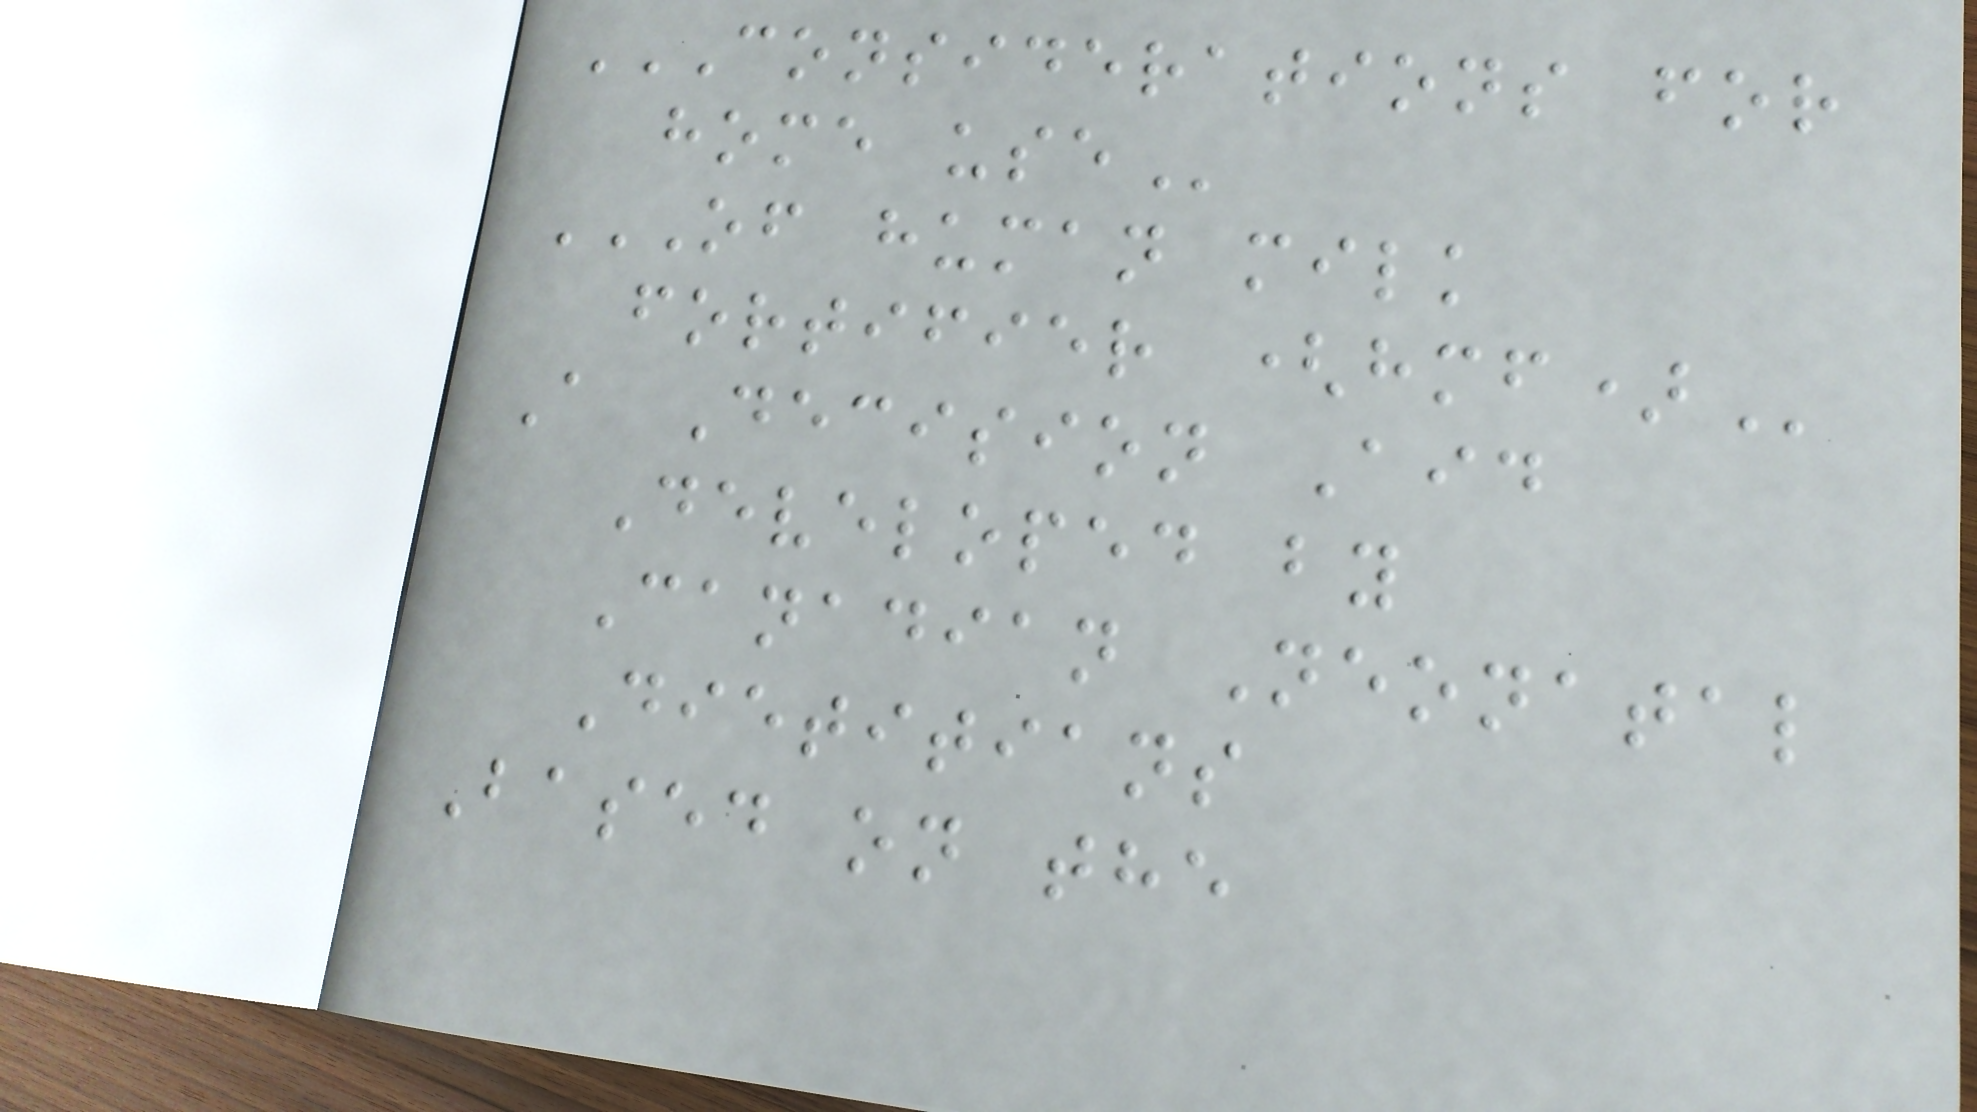CONSIDERATIONS FOR
HOME USE
OF HUMAN MILK
FORTIFIER (HMF)
A Decision Aid
Developed by
Canadian Neonatal
Dietitians
Based on the
